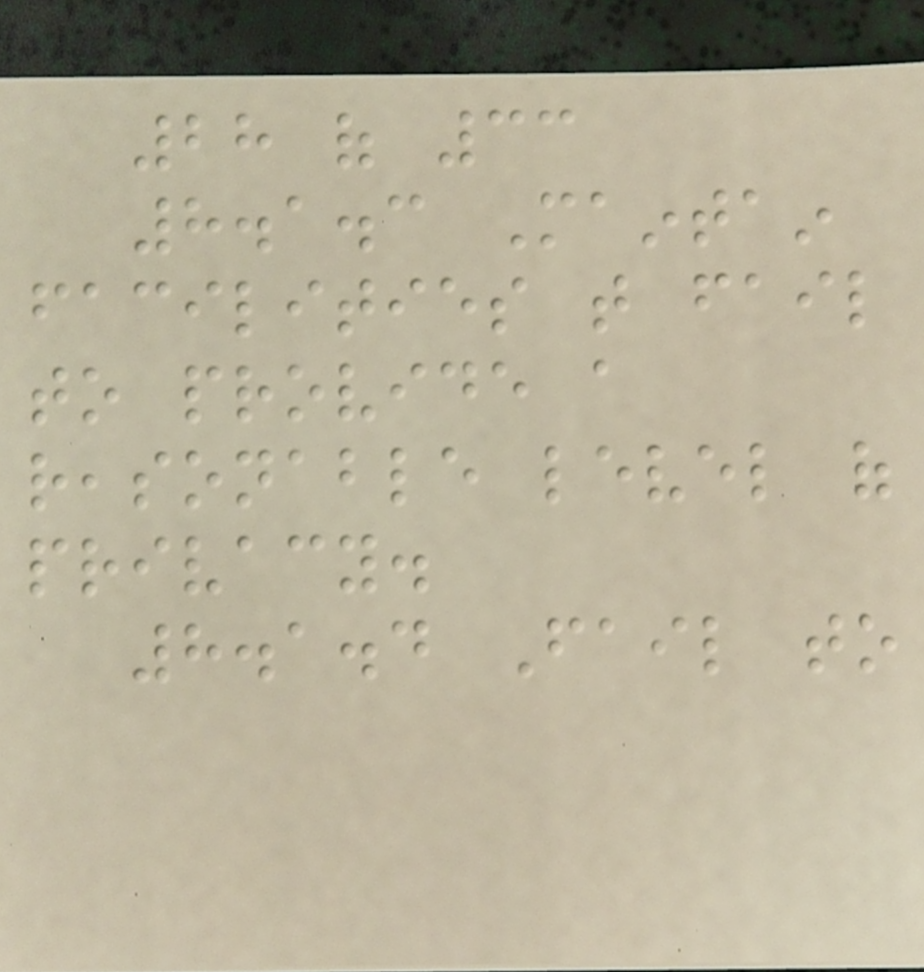28 of 33
8.1.3 Maintain
facilities that fail
to provide a
reasonable level of
privacy.
8.1.4 Fail to
